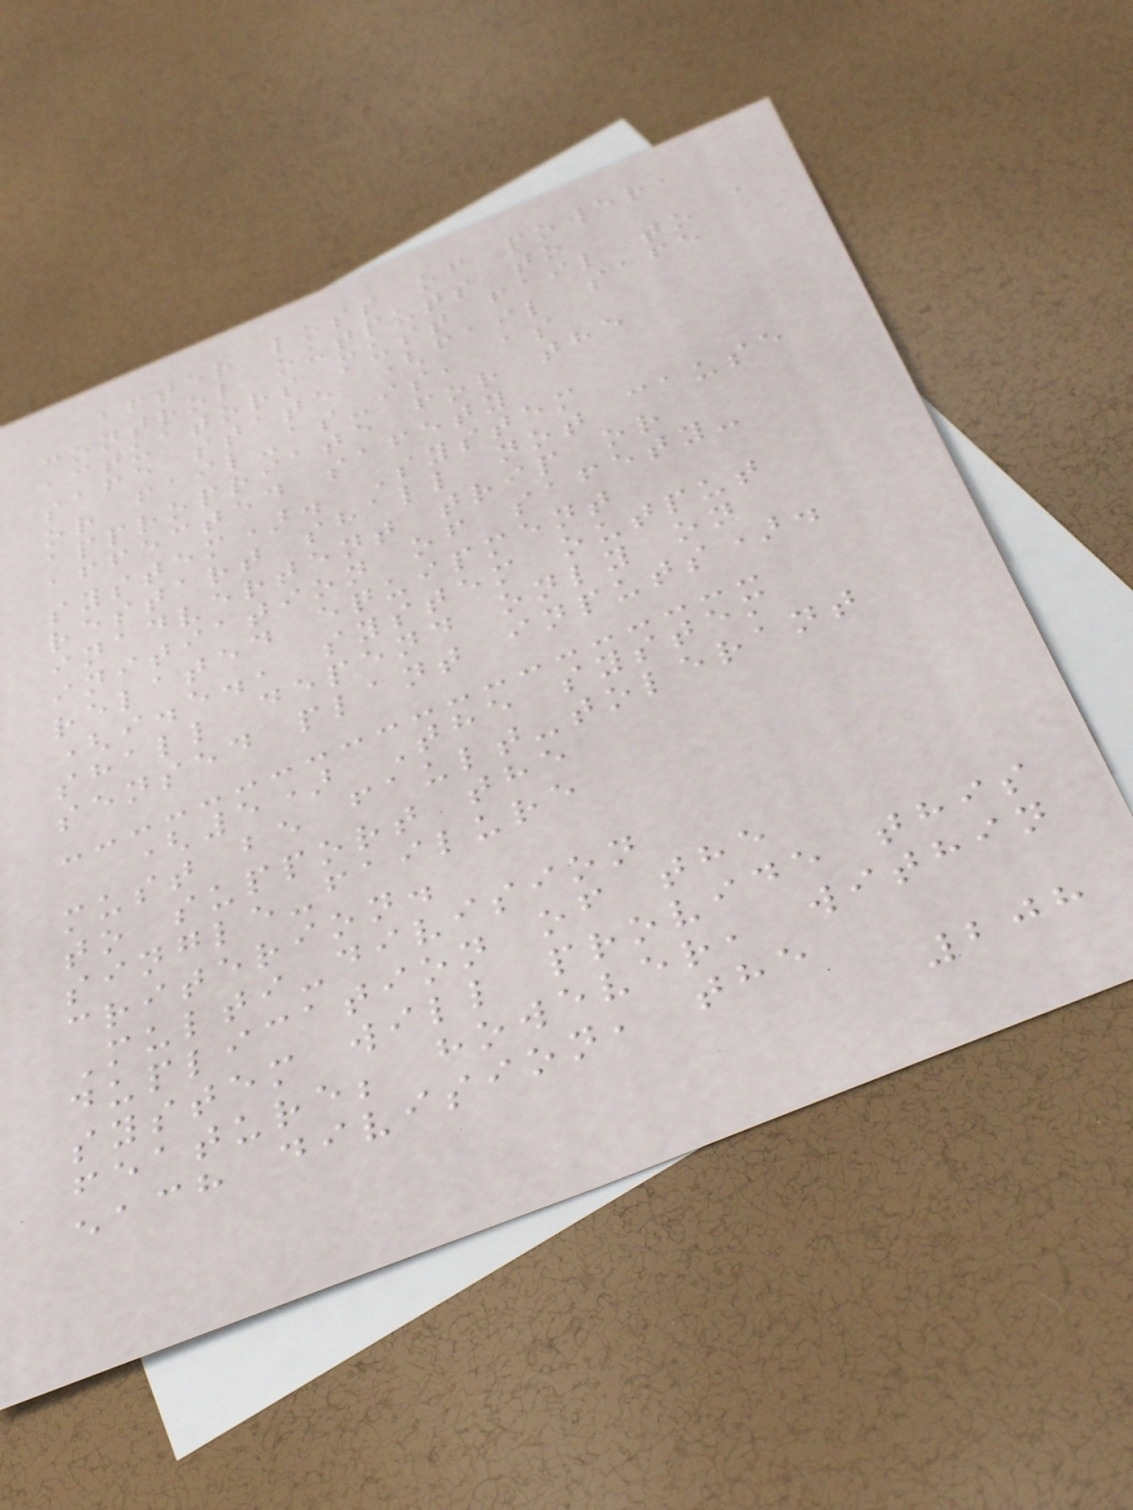after loss of power,
control outputs to
actuators must fail to a
safe state (fail safe
or fail-as-is, as
appropriate for the
affected safety
system). System
restart shall not cause
inadvertent trip or
initiation of safety-
related equipment
(i.e., system output
shall depend only on
sensed plant inputs).
(5) The system
must be fault-tolerant
to support the
single-failure
criterion.
Multi-division
duplication of the
system will provide this
feature; however, within
each division, the
208
